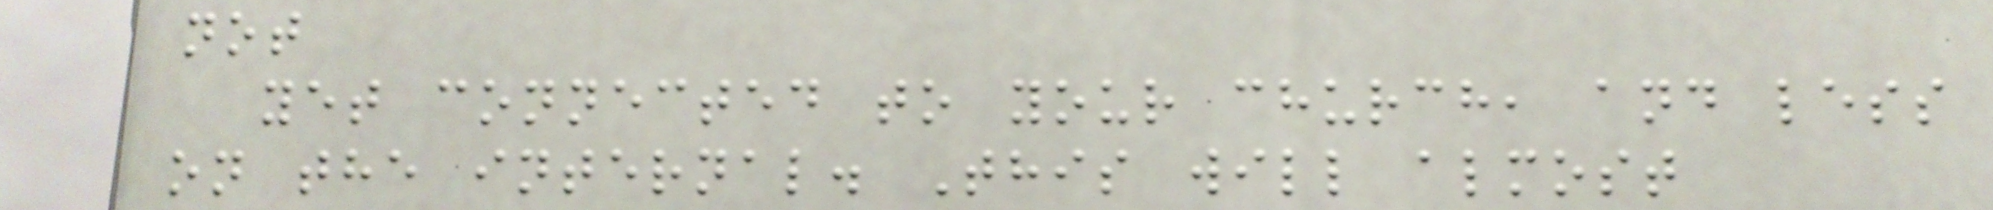not
yet connected to your church, and less
on the internal. This will almost
